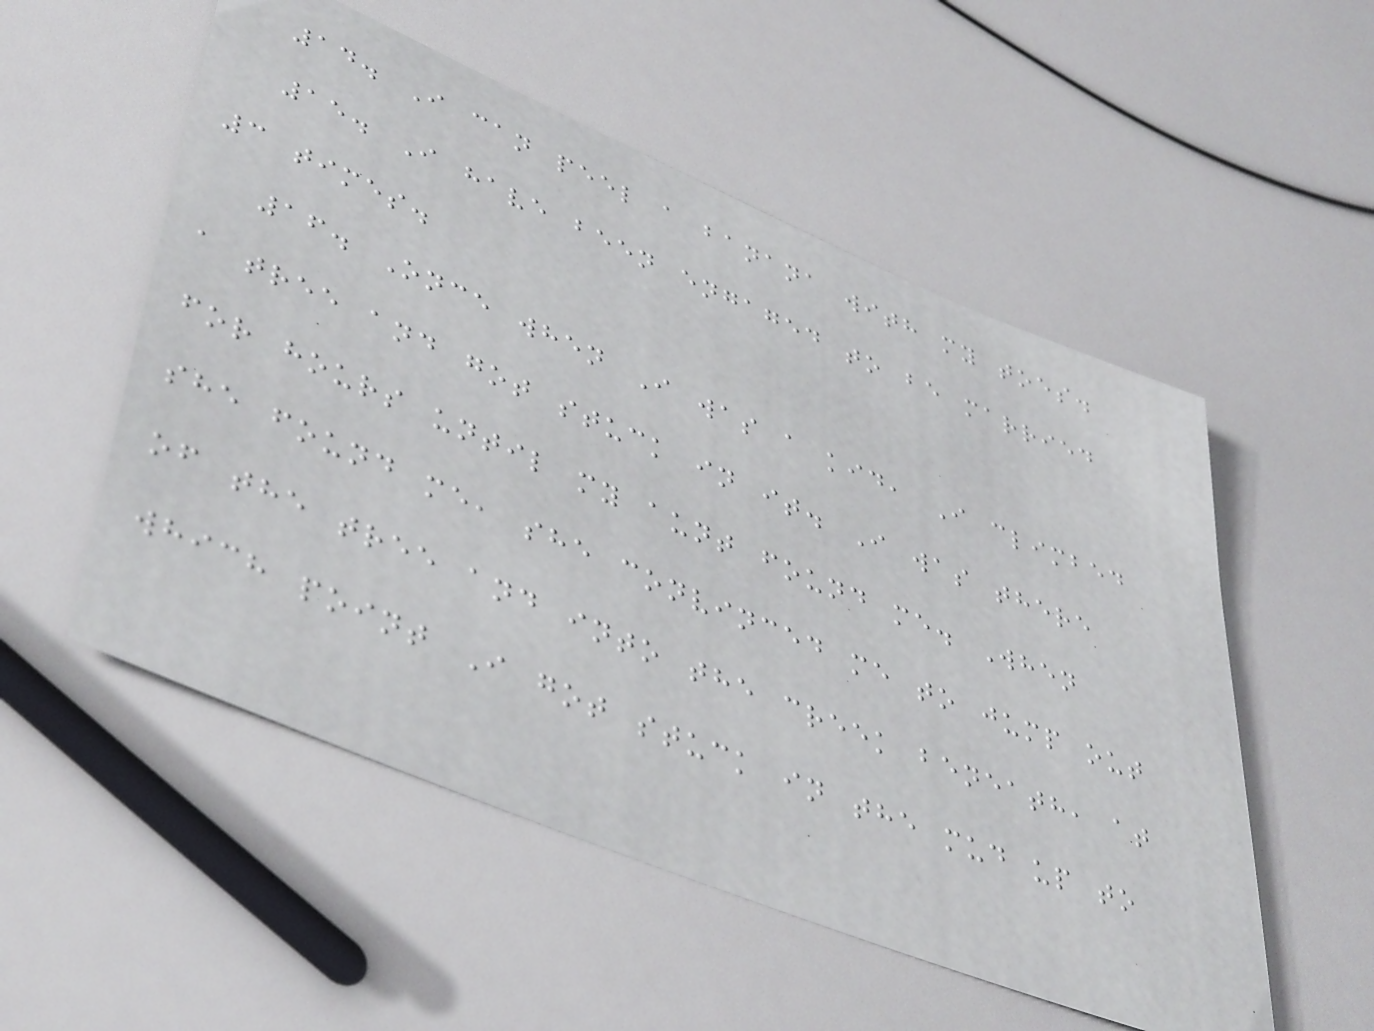14. I can peel a banana with my toes.
15. I have been engaged to be married
3 times.
16. Once when I was a kid, I climbed
a tree and got stuck in it. I was there
for hours until my aunt found me. When
she found me, she convinced me to jump out
of the tree and into the creek beneath, at
which point I got stuck in the mud up to
